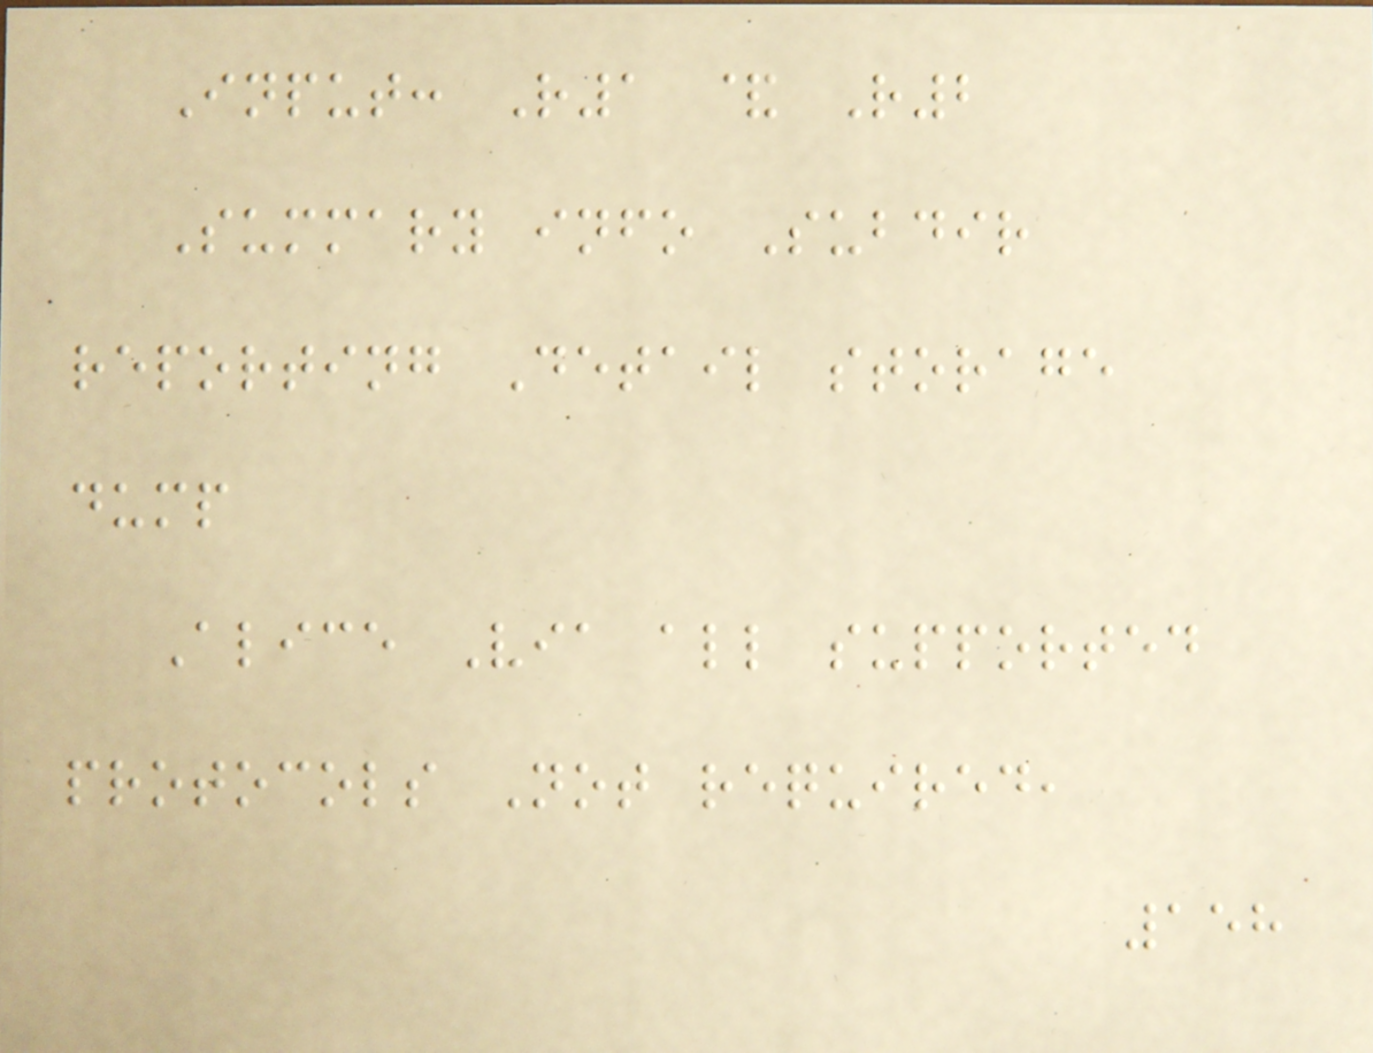Input: R1 & R2
Summary info Subdir
reporting Detail storage
dump
Alice Via all supported
protocols Not required,
158
